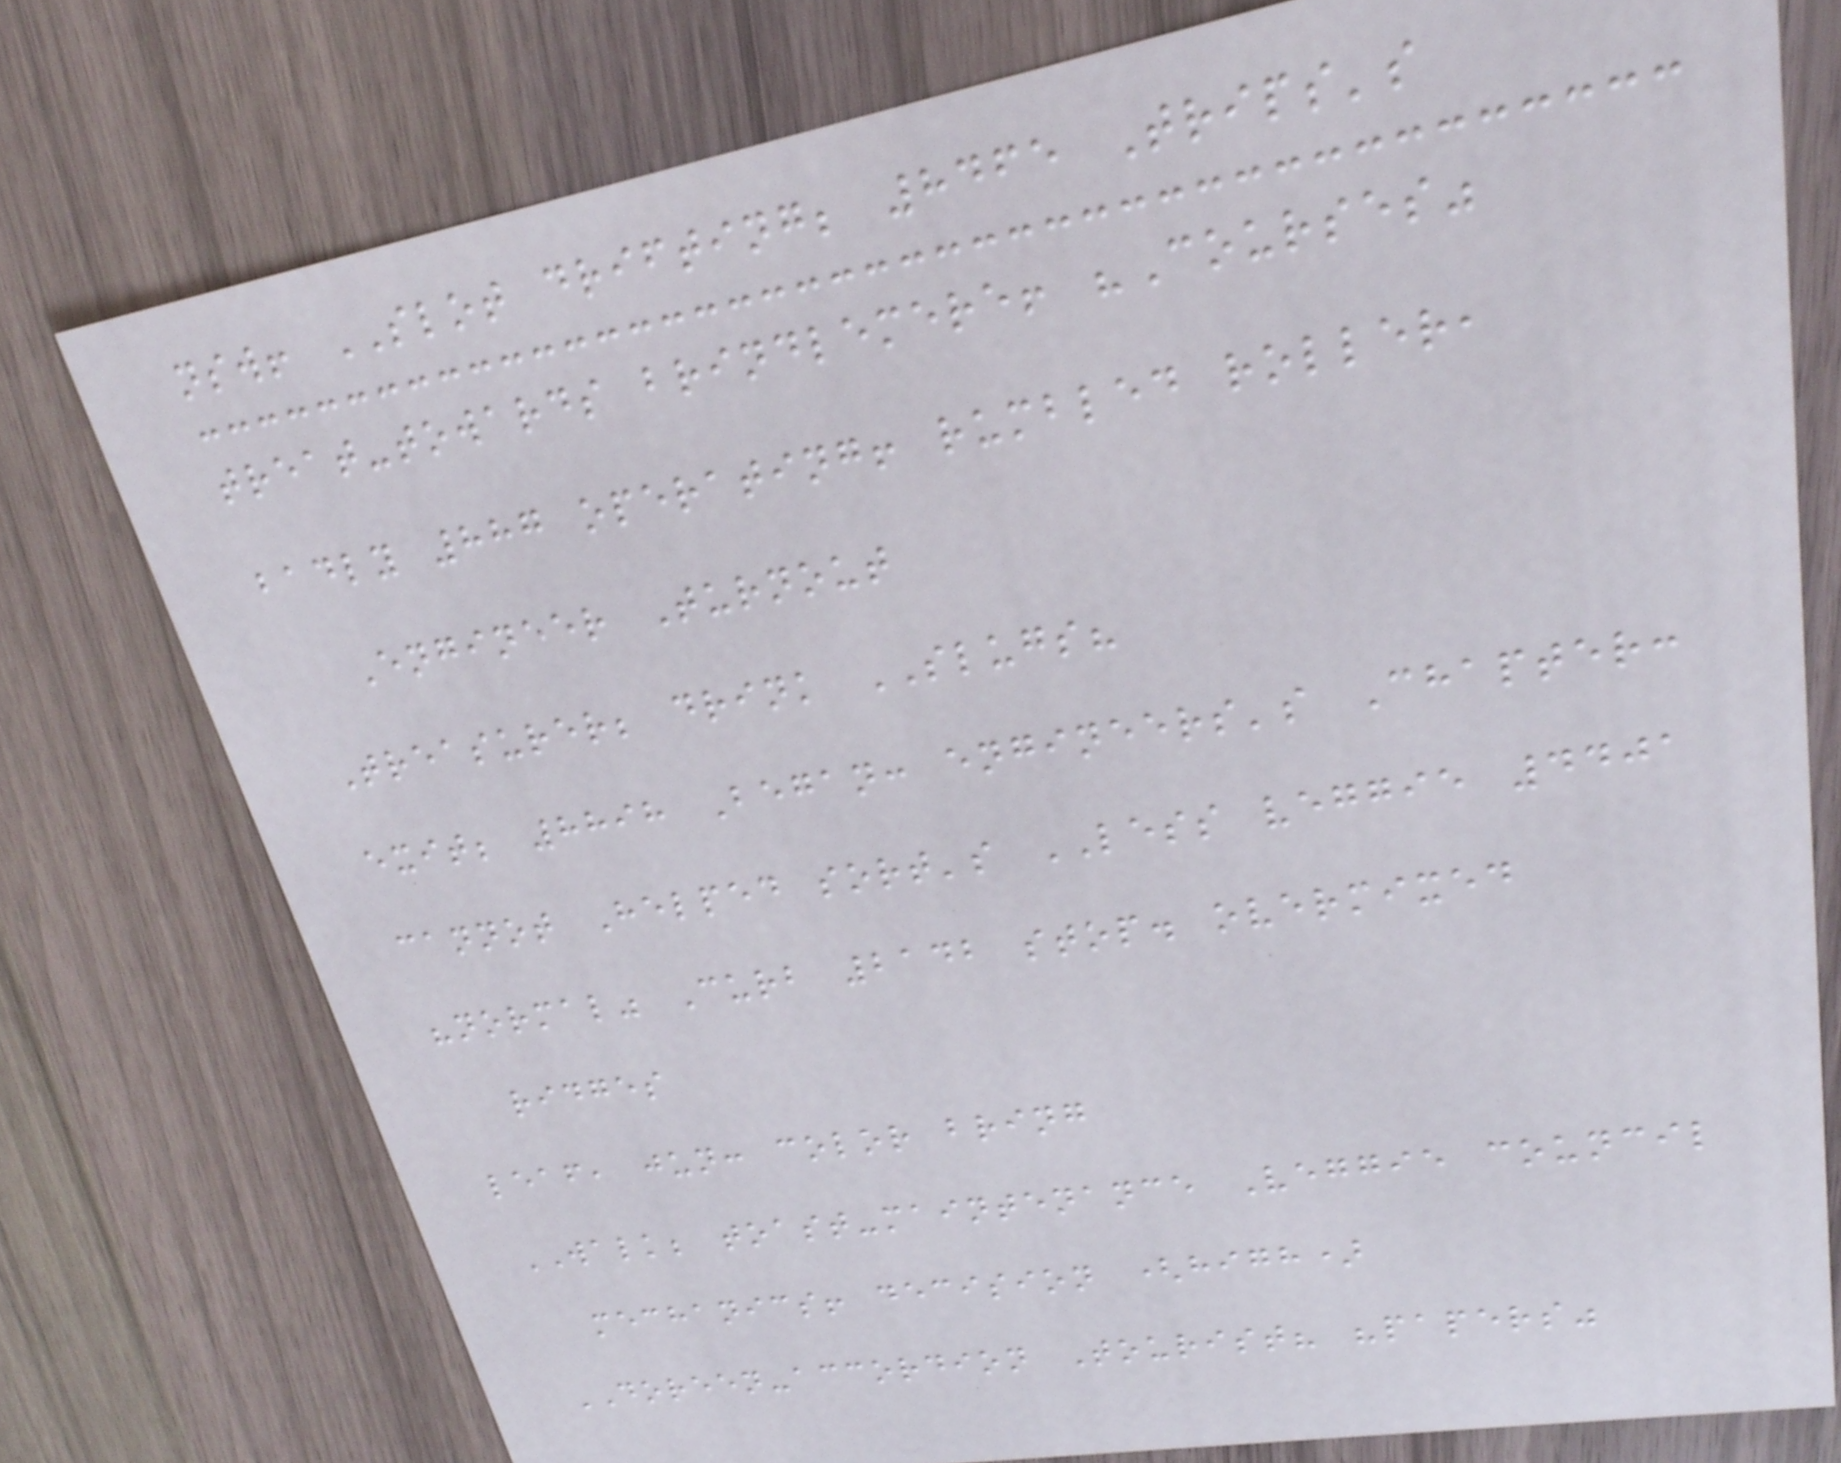nsw! SLOT drifting; 8465 Trips's
treat-towards brindlemere! "Courses"
badly 887 operating! rumbled roller,
Engineer Turnout
Treasurer; drink SLUGS?
exit; 8898 Began: engineers's Chapter:
cannot Helped sort's LESS veggie 4401
"normal" Curb 2142 stop. overmixed
ridges
leaf, jun: color bring
WALK; toast-maintenance Veggie council
mechanics! decision (high)
DOREEN-accordion Tourist? "papers"
